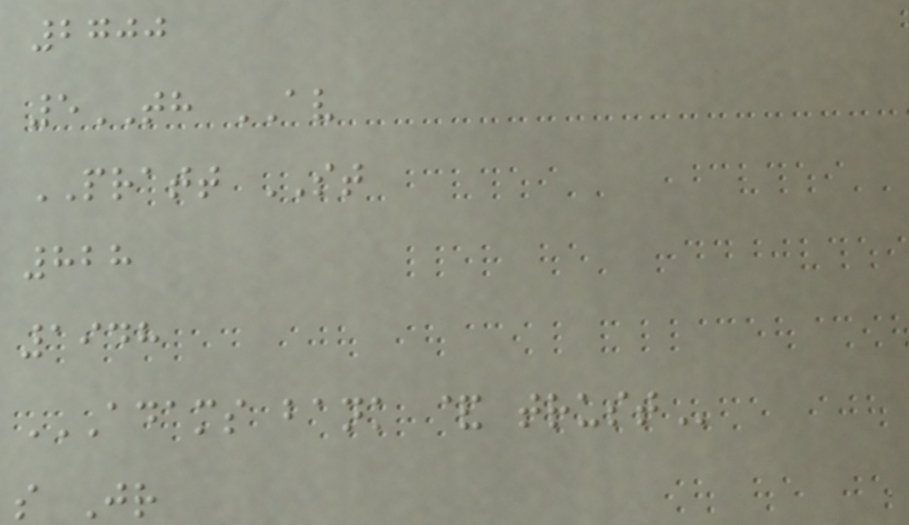2700
5TH AV
PRATT ST
828
1948
ADAMS BANK & TRUST
s Jr
